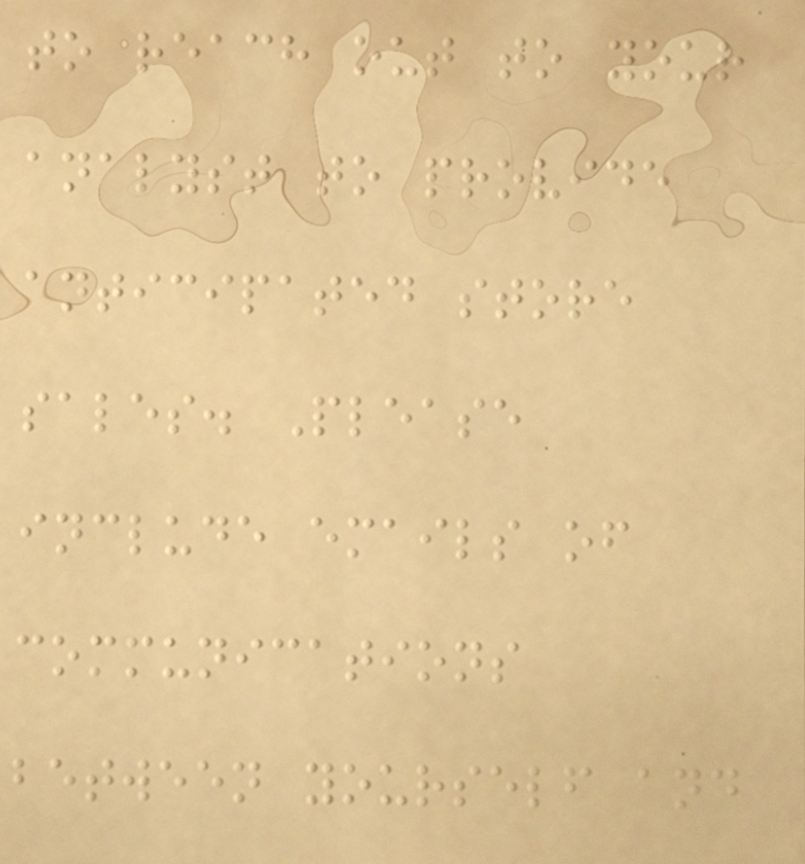to reach out to your
analyst to provide
anticipated store
sales. Please
include emails of
communications
between yourself and
